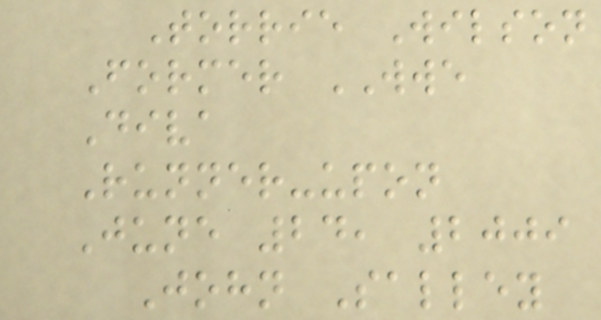Torrie Wilson
Former WWE
Diva
Runner-upon
June 24, 2009
John Salley
